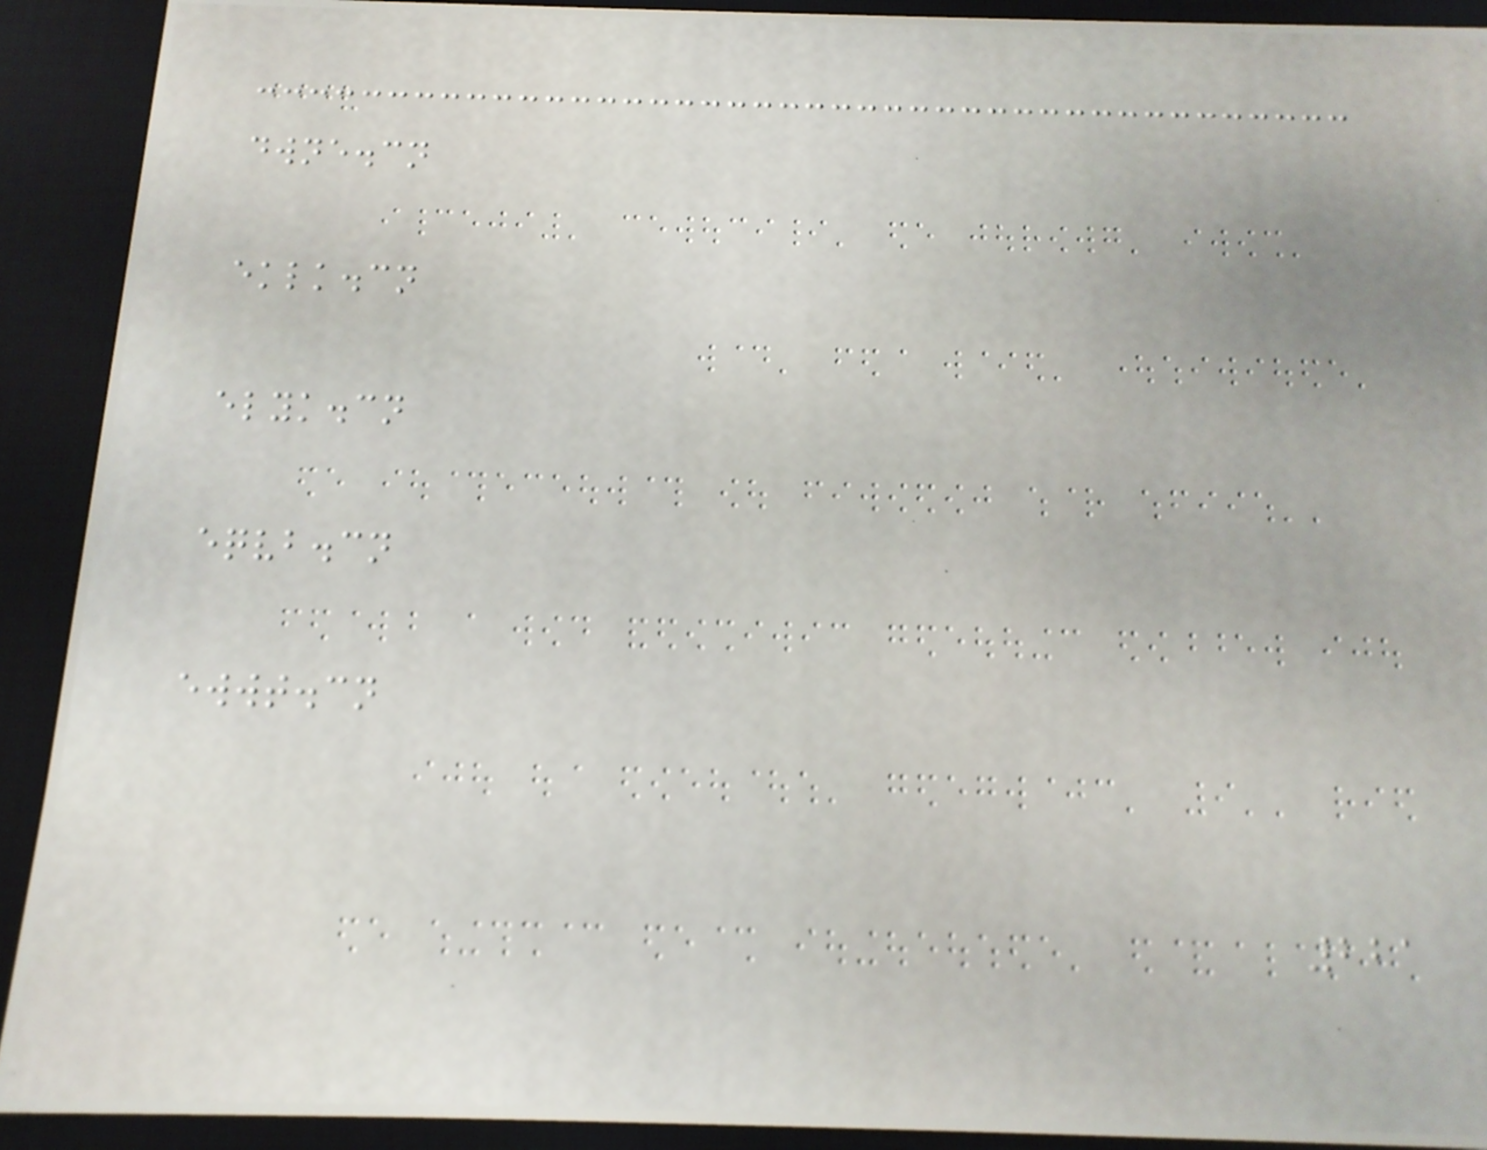dwne.cn
eklk.cn
elyk.cn
eqvb.cn
ewwt.cn
221
